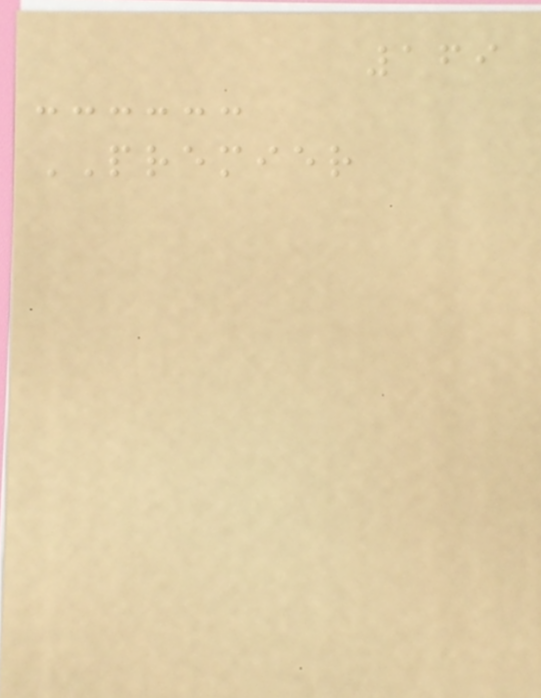169
PREMIER
